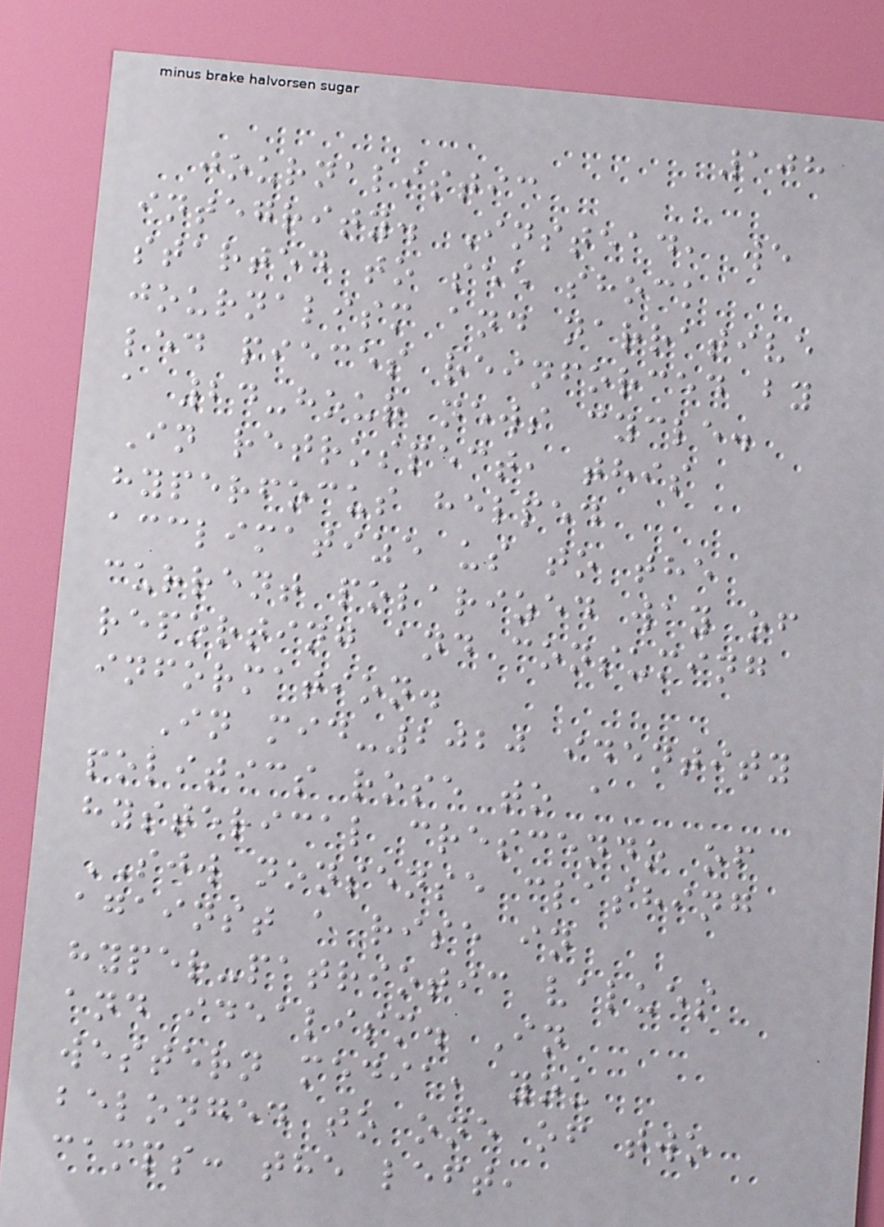108
journalistic
integrity. Instead, we
started to see shock
journalism and narrative
led pieces reinforced by
a 24-hour news cycle.
In retrospect, this
hyperfocus helped
acclimatize us to the
current polarized way of
reporting and consuming
information.
In mid-2020 identity
politics rose to a
hysterical crescendo of
SJW nonsense clashing
against a rise in
hyper-patriotic values
and idealism. In
western media, you
belonged to one of two
camps: the left,
